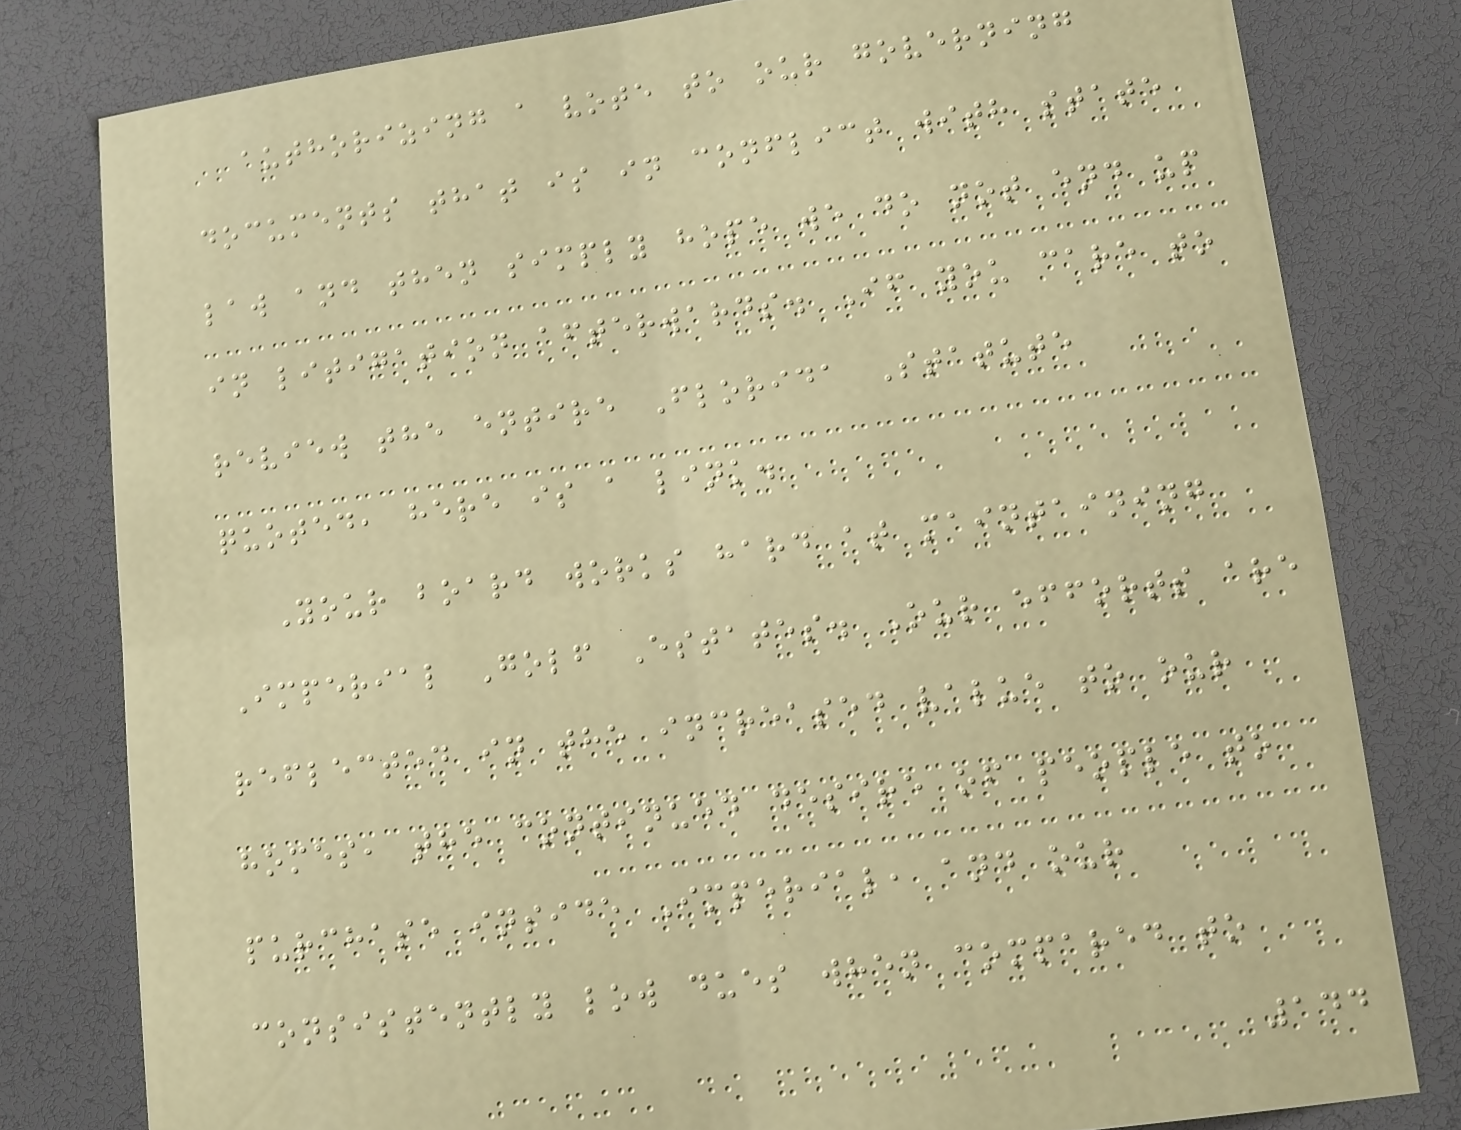authorizing a vote to our governing
documents that is in conflict with state
law and then simply hope we do not end up
in litigation afterwards. If you care to
review the entire Florida Statute
quoted, here is a link.
Your board works hard at maintaining
Imperial Golf Estates. Our efforts are
reflected in the increased value to our
homes, the continued desire of people to
purchase inside Imperial, and our
consistently low dues when compared to
144
